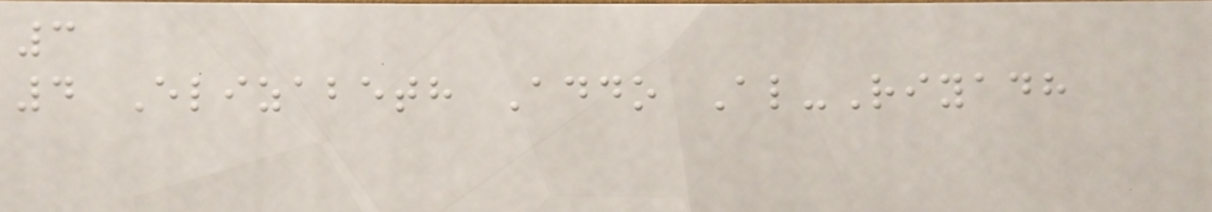3
4 Elizabeth Addo Al-Riyadh
